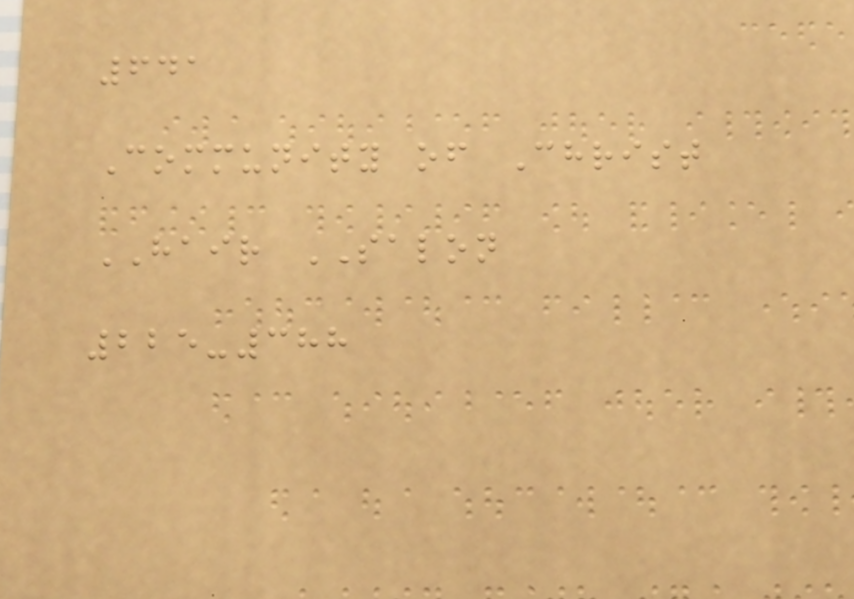641
Community of Christ
HAIR SALON
225-388
